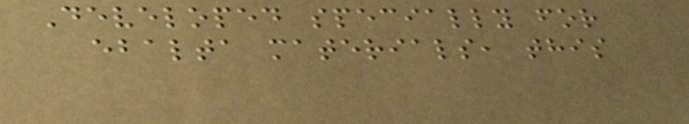Developed specially for
ebalta materials, this
